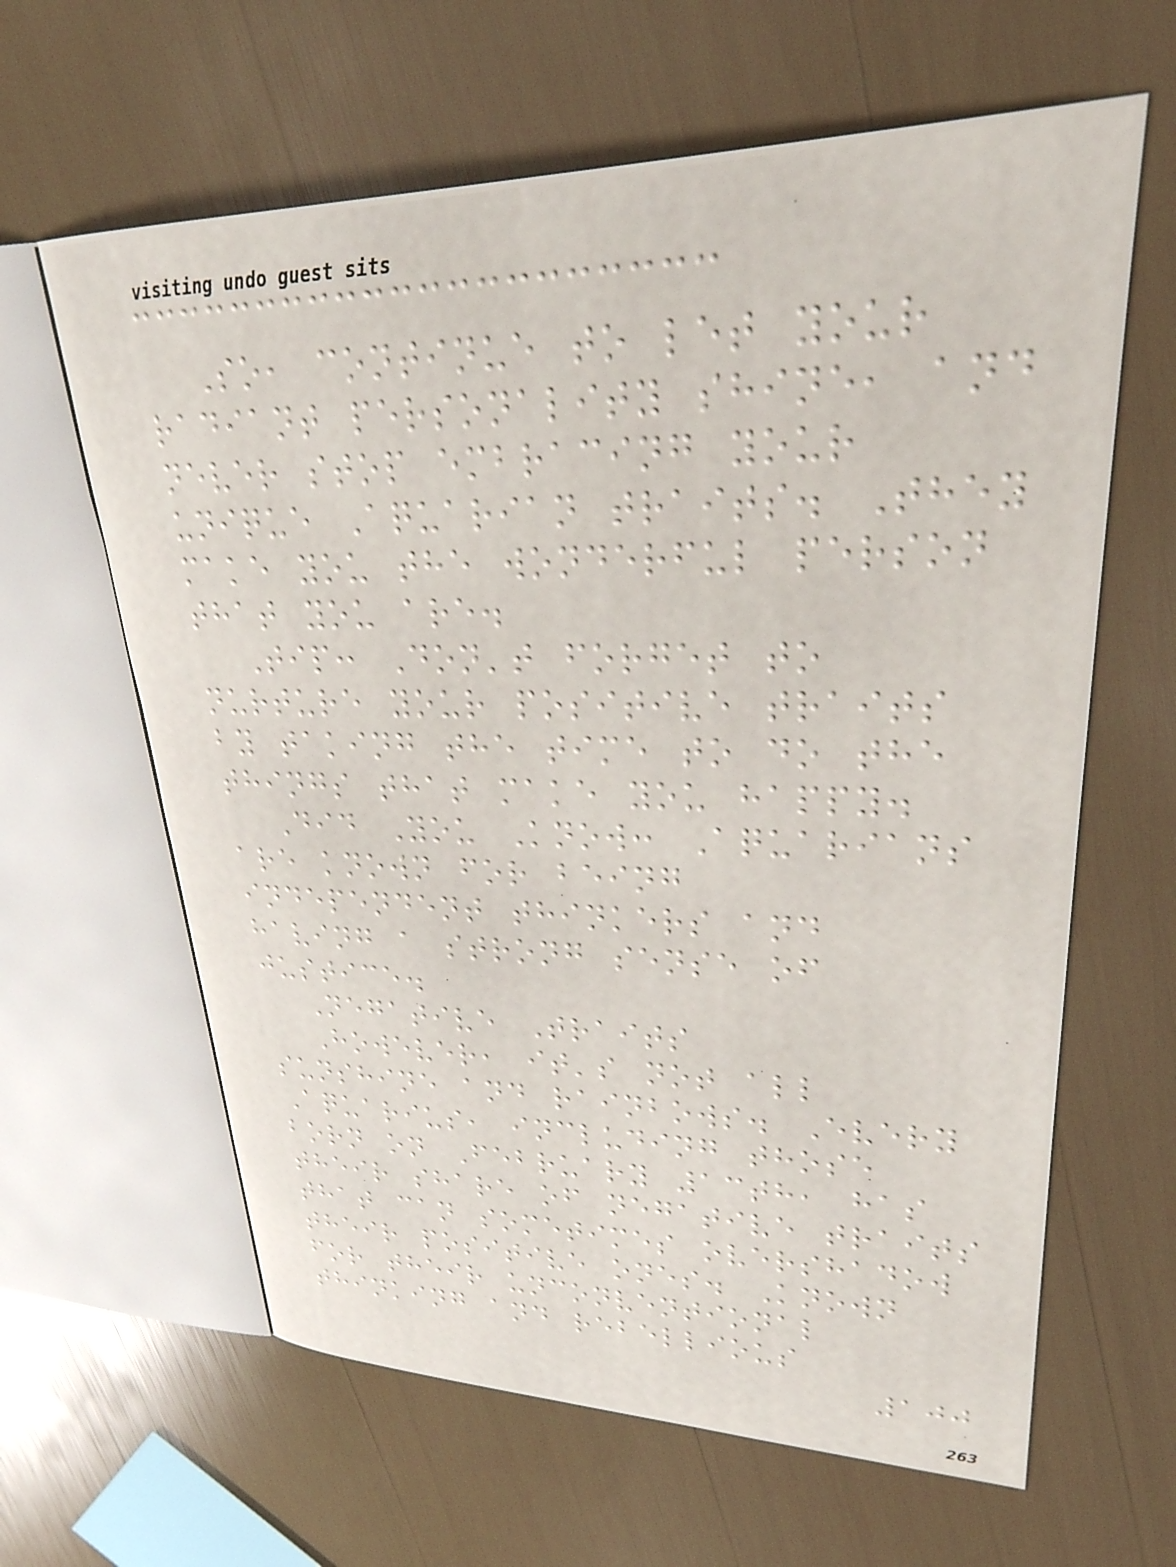So, continue to let your
radiant personality shine, and
never stop embracing your
unique Aquarian traits. They
make you the wonderful person
that you are.
Tip: Don't forget to
nurture your positive traits
by taking the time to do the
things that make you happy.
Did You Know: Aquarians
are known for being
independent thinkers and
having a strong sense of
justice.
Negative Traits
However, it's not all
sunshine and rainbows. Every
Aquarius, including those
born on February 13th, has
their share of negative traits
that can sometimes overshadow
their positive ones. Known
for their unconventional
thinking and rebellious
100
